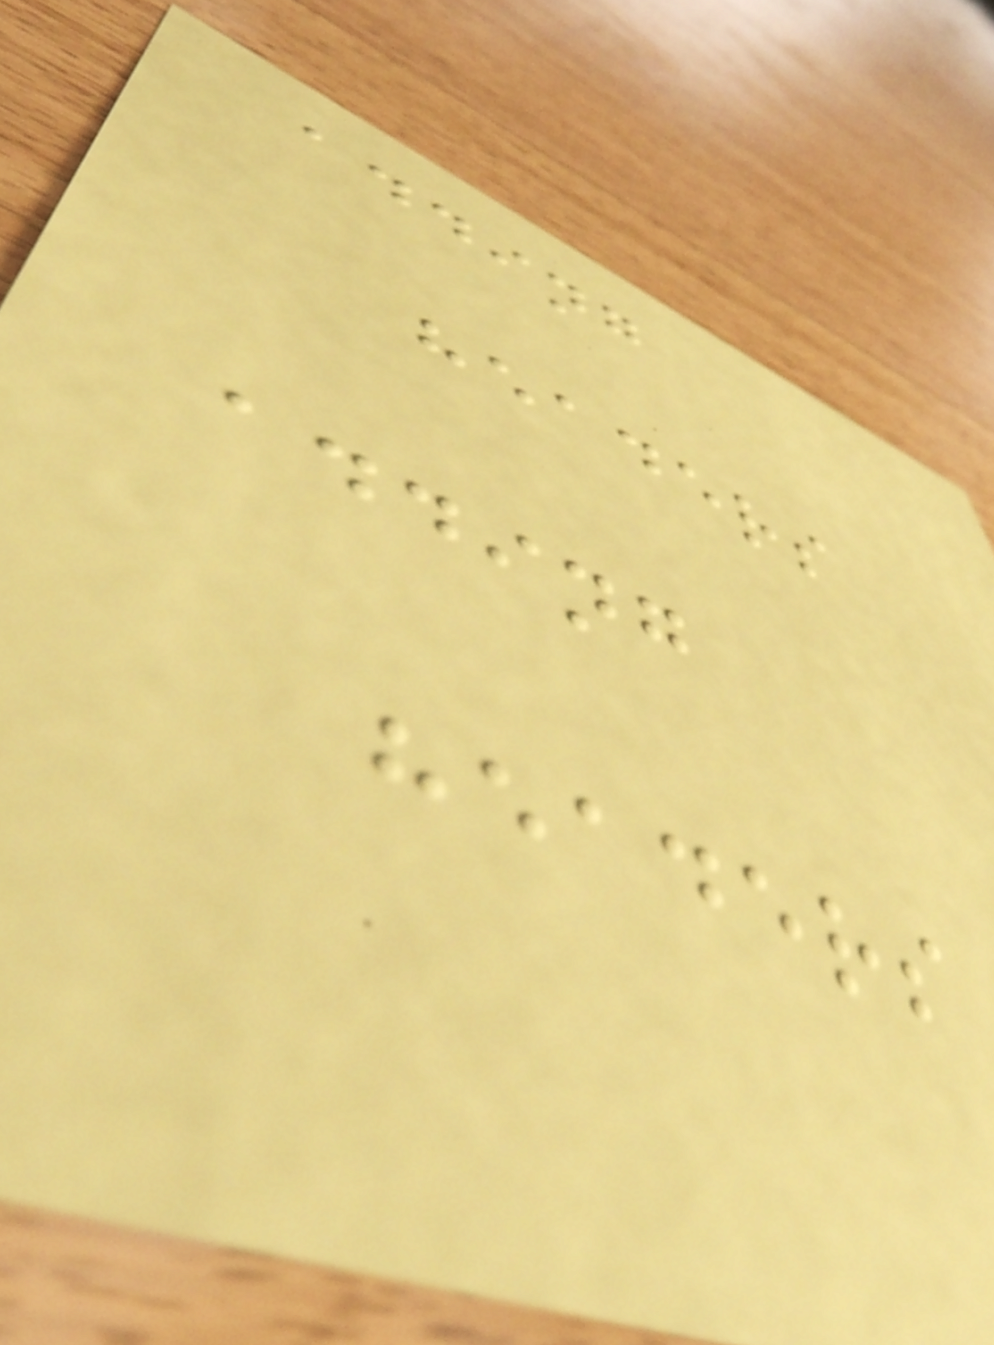adding
headers
adding
headers
